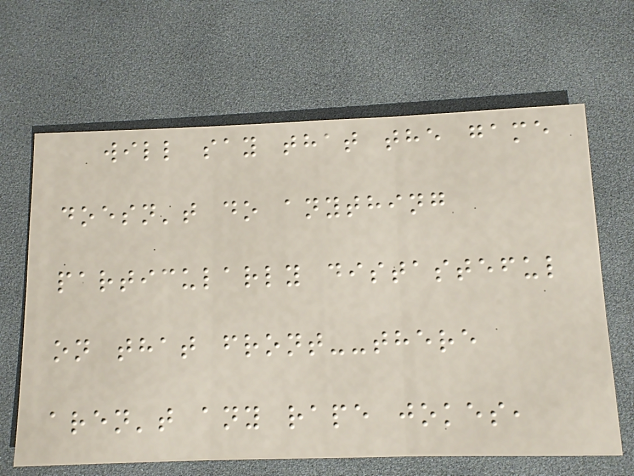will say that the game
doesn't do anything
particularly distasteful
on that front--there
aren't any rape jokes,
